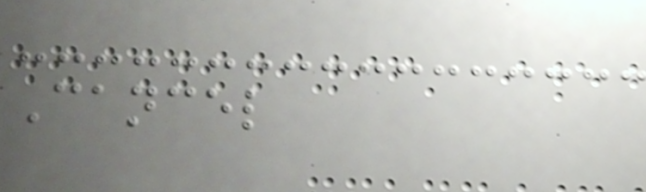Cancel
